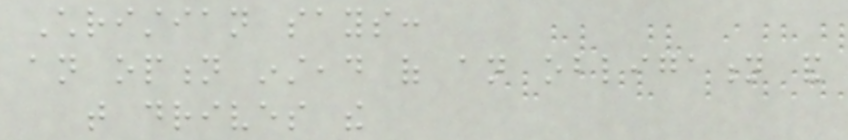Christian says:
an option instead of an obligation and
that drives the
